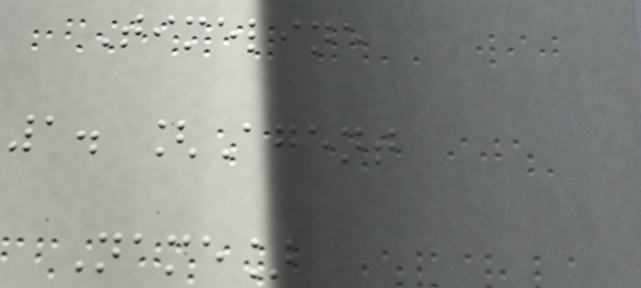Timeline
1. [Agent
Name]
